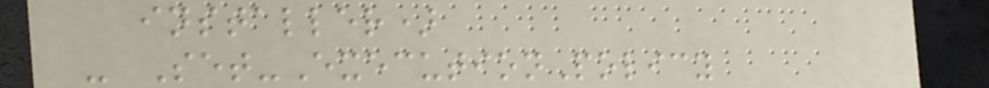installer)
- Set-ExecutionPolicy
